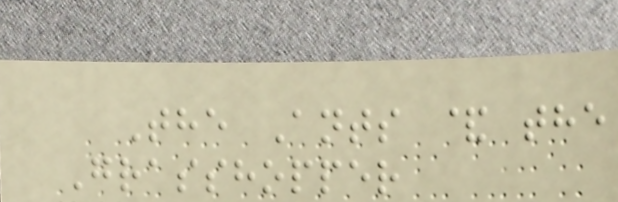The Ants & the
Grasshopper
